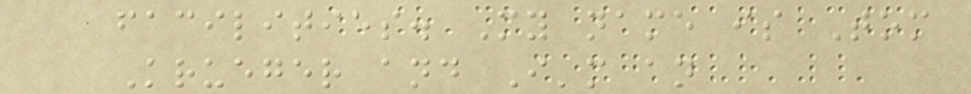facilities. My name is Tom
Krueger and I'm an
